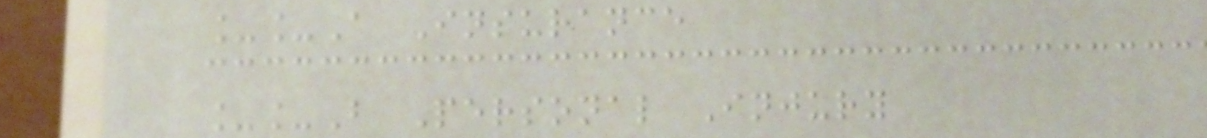__A Insurance
__B Personal Injury
